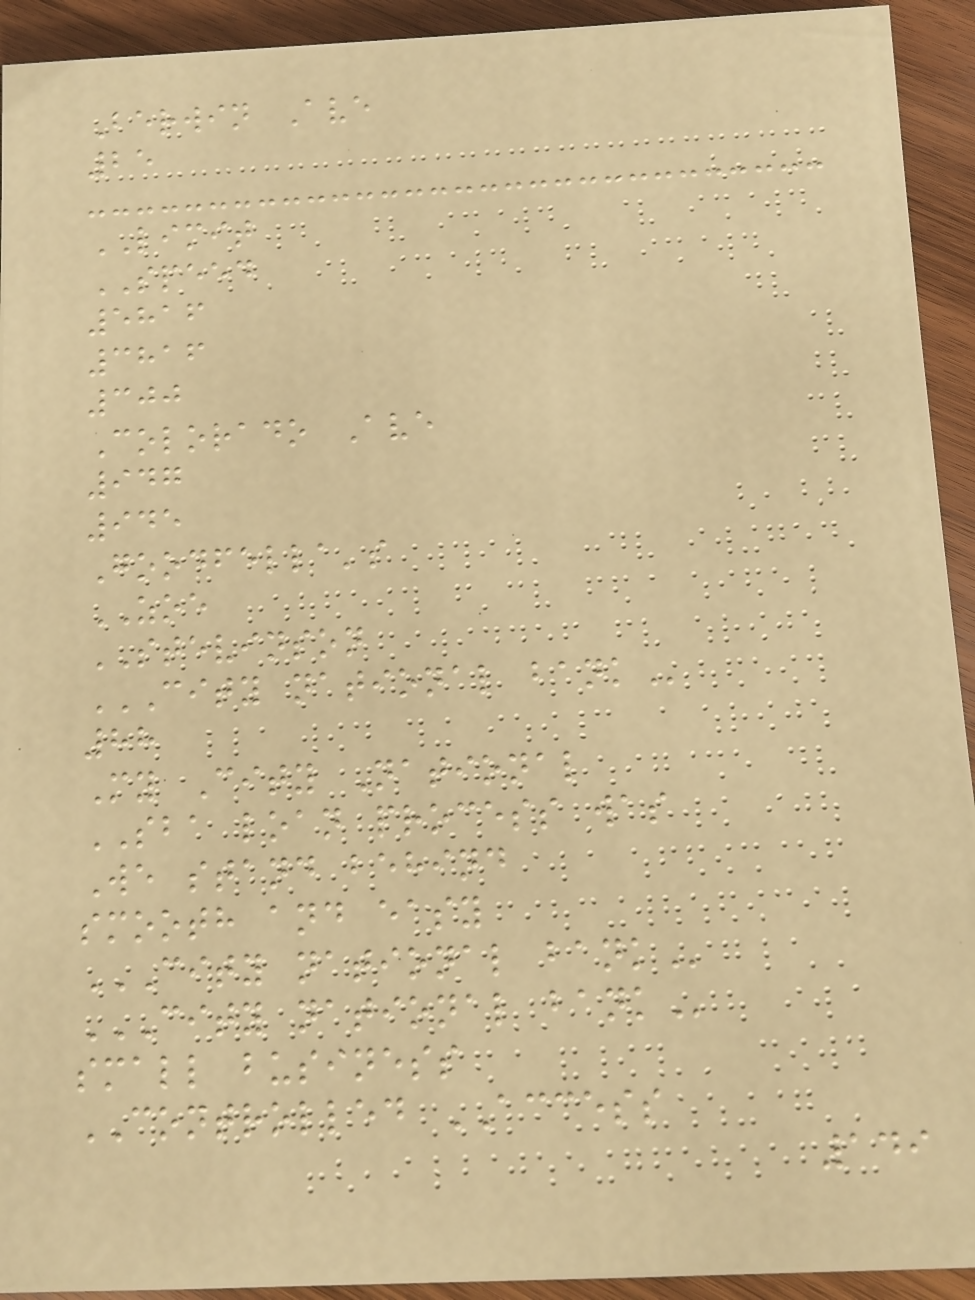Berwin Ave
25
LIMIT
SPEED
5816
3816
300
Colorado Ave
947
945
Goodfella's
ZOE
STEVINSON
CITY NATIONAL BANK
88
My City National
SBA loan process was
We stand behind
smooth and easy
CITY NATIONAL BANK
CITY NATIONAL BANK
small business
CONTROLLED ACCESS
149
